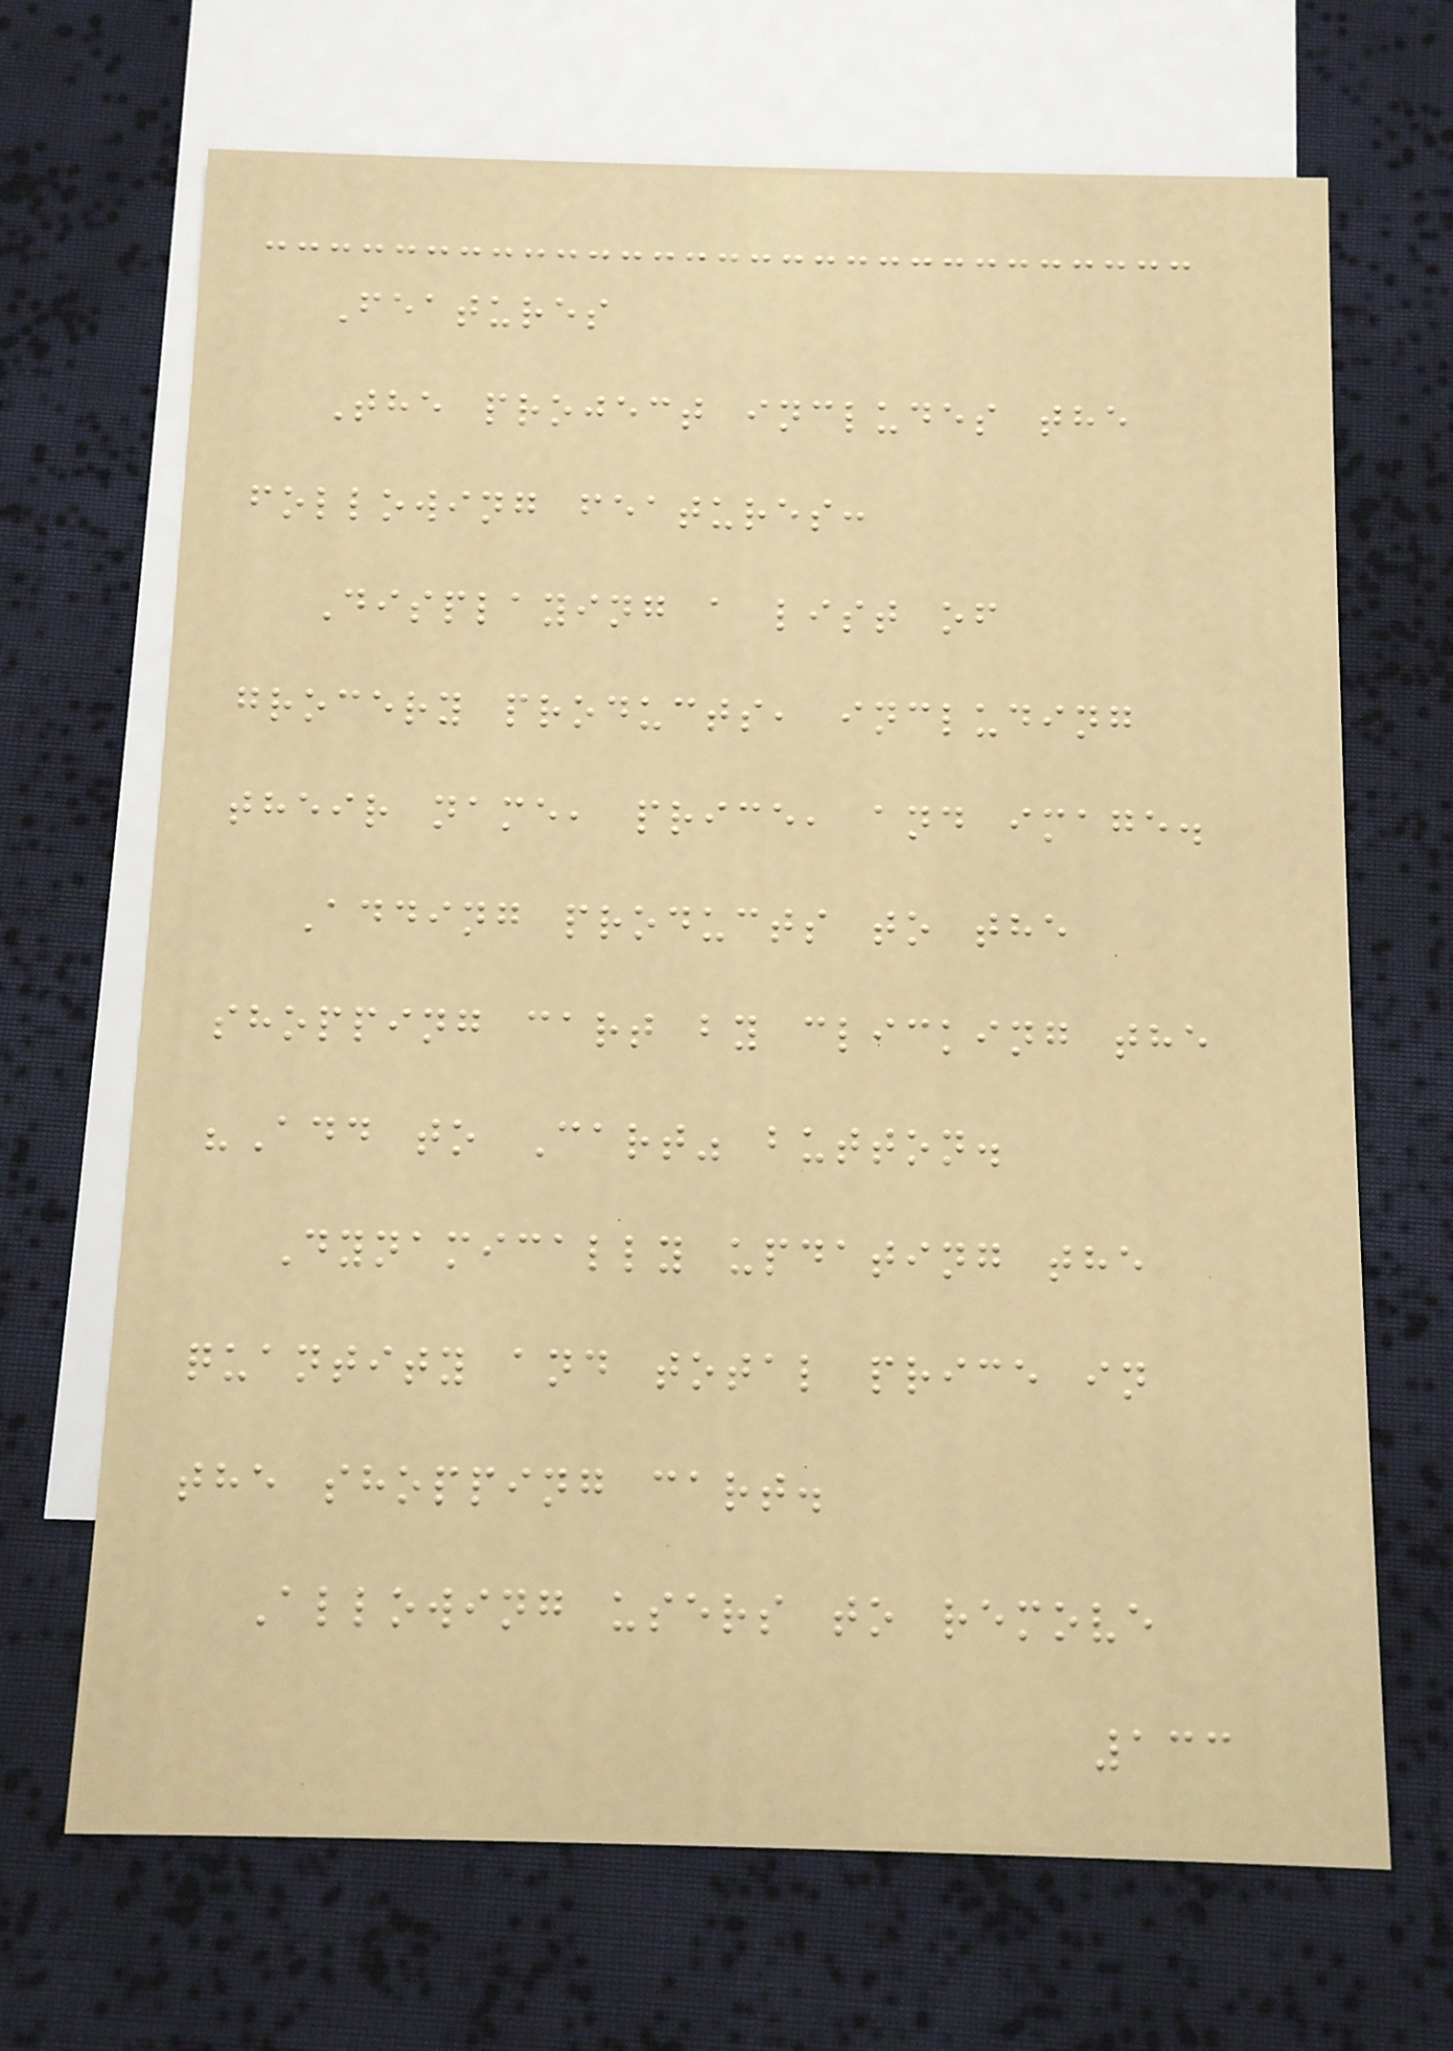Features
The project includes the
following features:
Displaying a list of
grocery products, including
their name, price, and image.
Adding products to the
shopping cart by clicking the
"Add to Cart" button.
Dynamically updating the
quantity and total price in
the shopping cart.
Allowing users to remove
133
